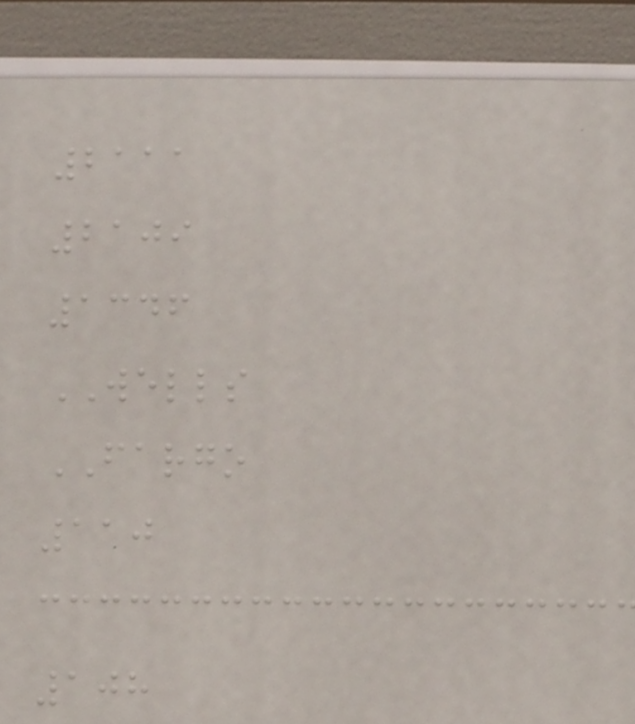2111
2109
1346
WELLS
FARGO
110
108
